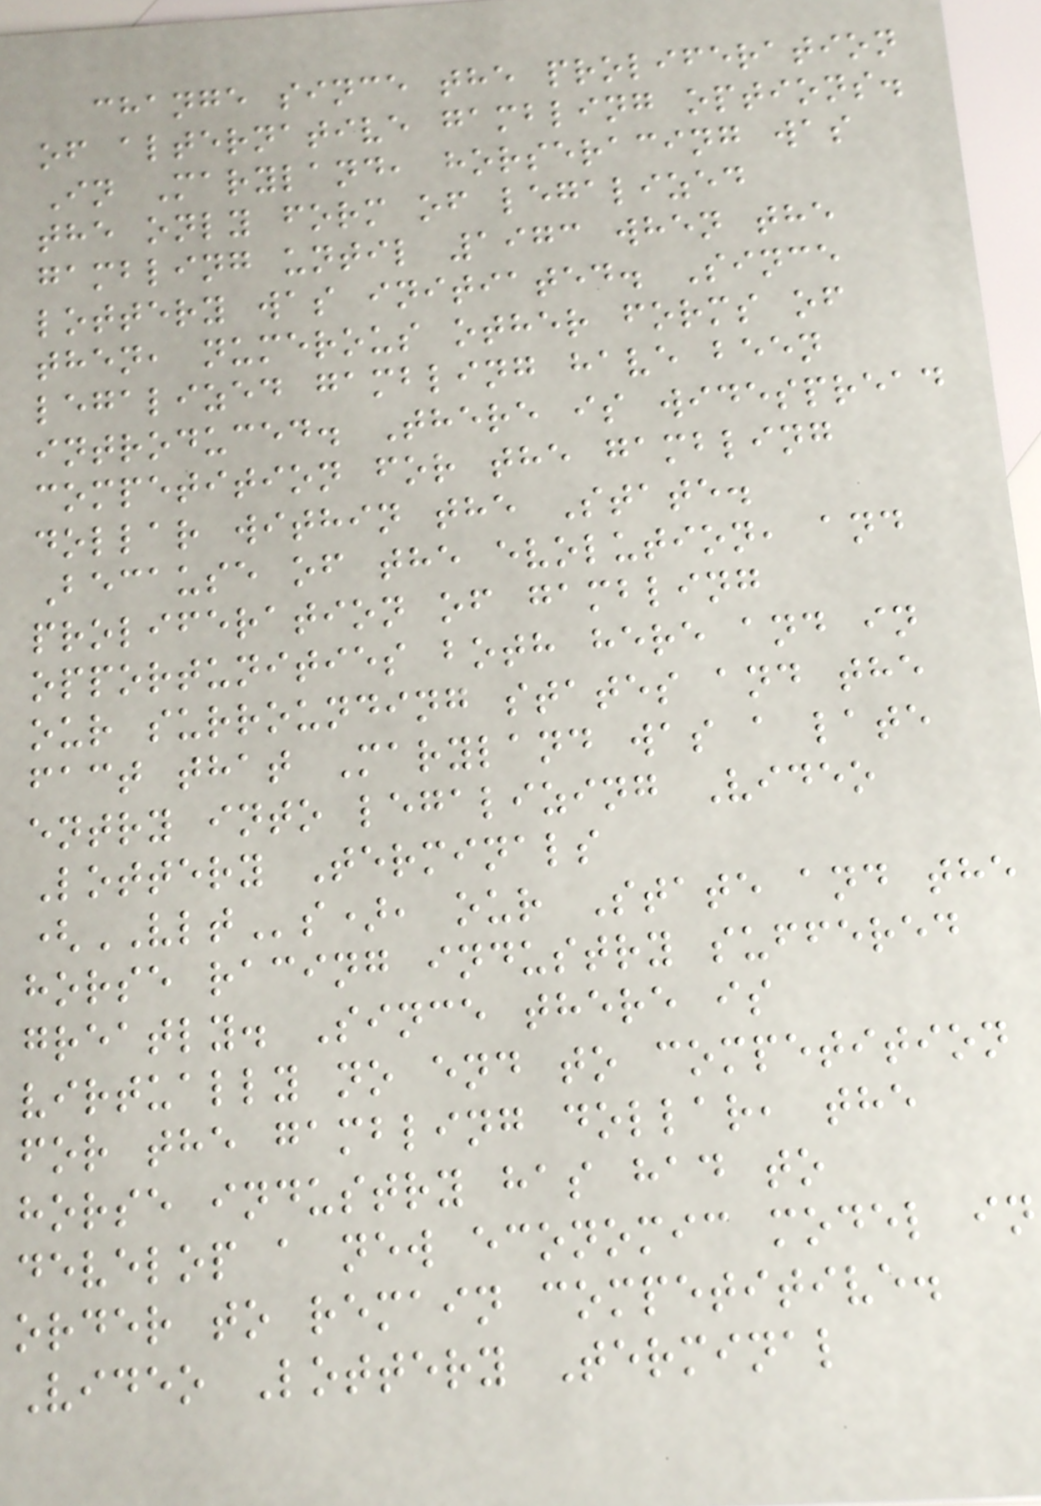change since the proliferation
of alternative gambling options.
In Maryland, horseracing was
the only form of legalized
gambling until 1973 when the
lottery was initiated. Since
then, numerous other forms of
legalized gambling have been
introduced. There is widespread
competition for the gambling
dollar within the State.
Because of the evolution, and
proliferation of gambling
opportunities both here and in
our surrounding states and the
fact that Maryland was a late
entry into legalizing Video
Lottery Terminals
(VLTs), our State and the
horse racing industry suffered
greatly. Since there is
virtually no end to competition
for the gambling dollar, the
horse industry has had to
develop a new economic model in
order to remain competitive.
Video Lottery Terminal
